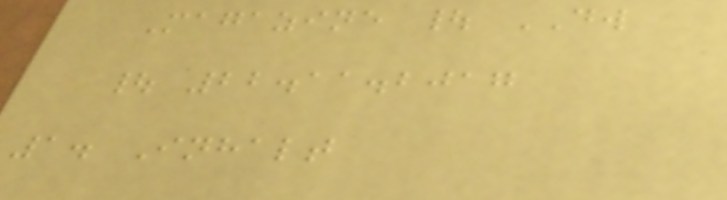Magazine | DW
| 22.11.2017
1. Inhalt
